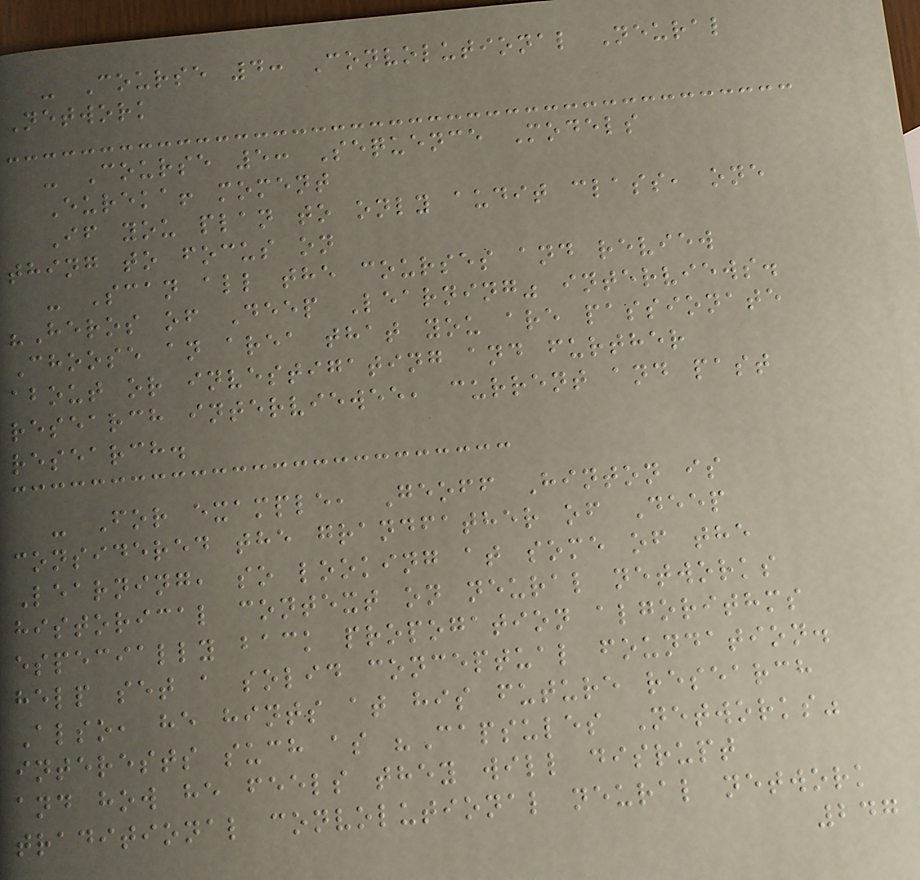- Course 4: Convolutional Neural
Network
- Course 5: Sequence Models
Eureka! moment
If you plan to only audit class, one
thing to focus on
- Scan all the courses and review
"Heros of Deep Learning" interviews.
Choose an area that you are passionate
about or investigating and further
research interviewee, current and past
research.
- For example, Geoff Hinton is
considered the grandfather of Deep
Learning, so looking at some of the
historical context on neural networks
especially back propogation algorithms
help set a solid conceptual foundation.
Also, he hints at his future research
interests such as "Capsules Networks"
and how he feels they will disrupt
traditional convolutional neural network
247
